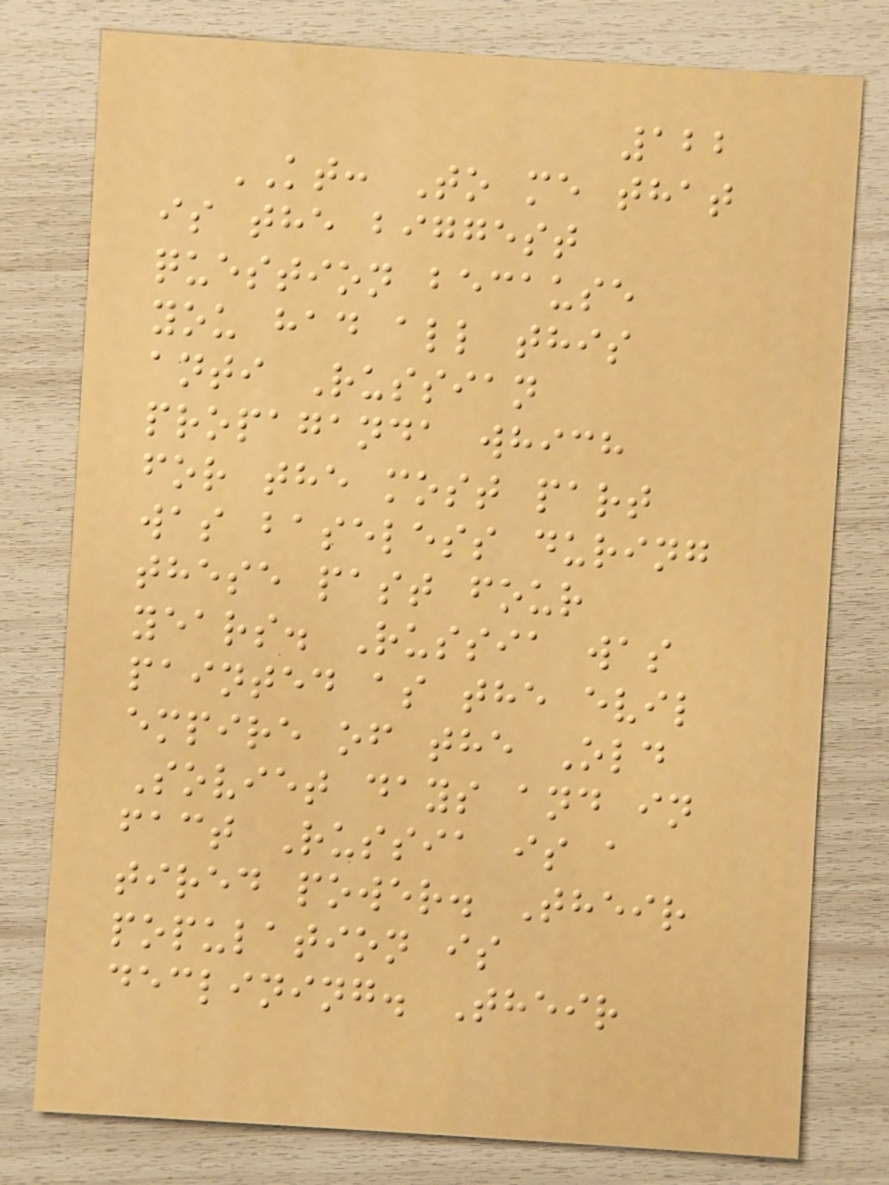122
KT: To me that
is the biggest
question because
you had all this
anti Russian
propaganda which
for the most part
was baseless during
these past four
years. Russia was
painted as the evil
empire of the Old
Soviet days and in
fact Russia is a
tired power. Their
population is
declining. Their
